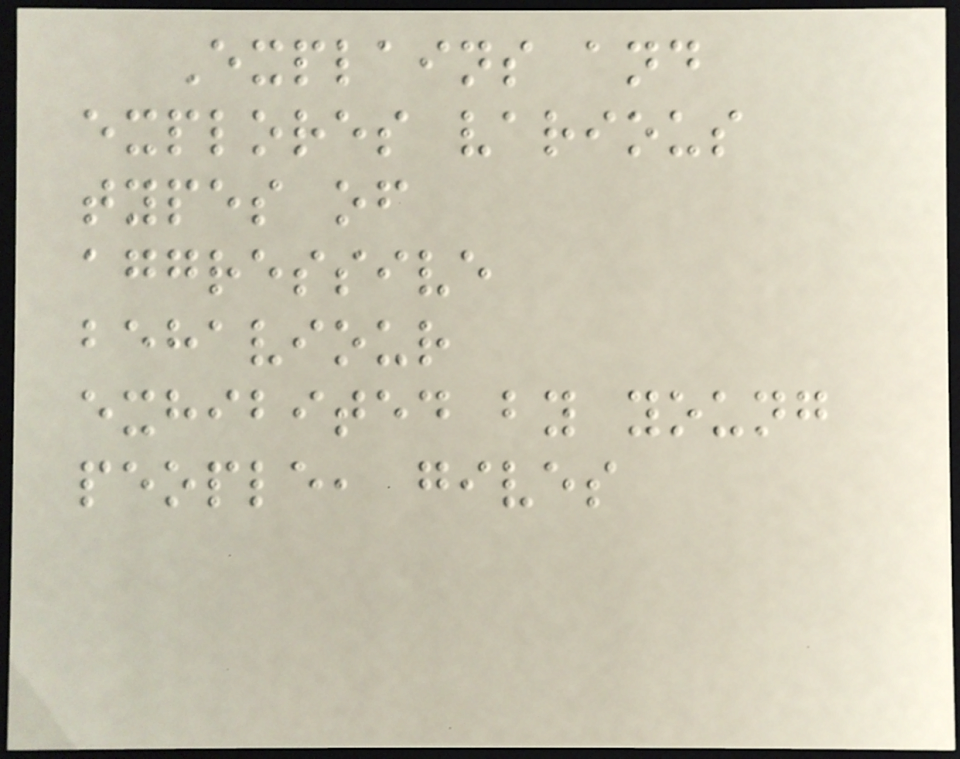Explains and
explores various
types of
aggressive
behaviour
exhibited by young
people, gives
